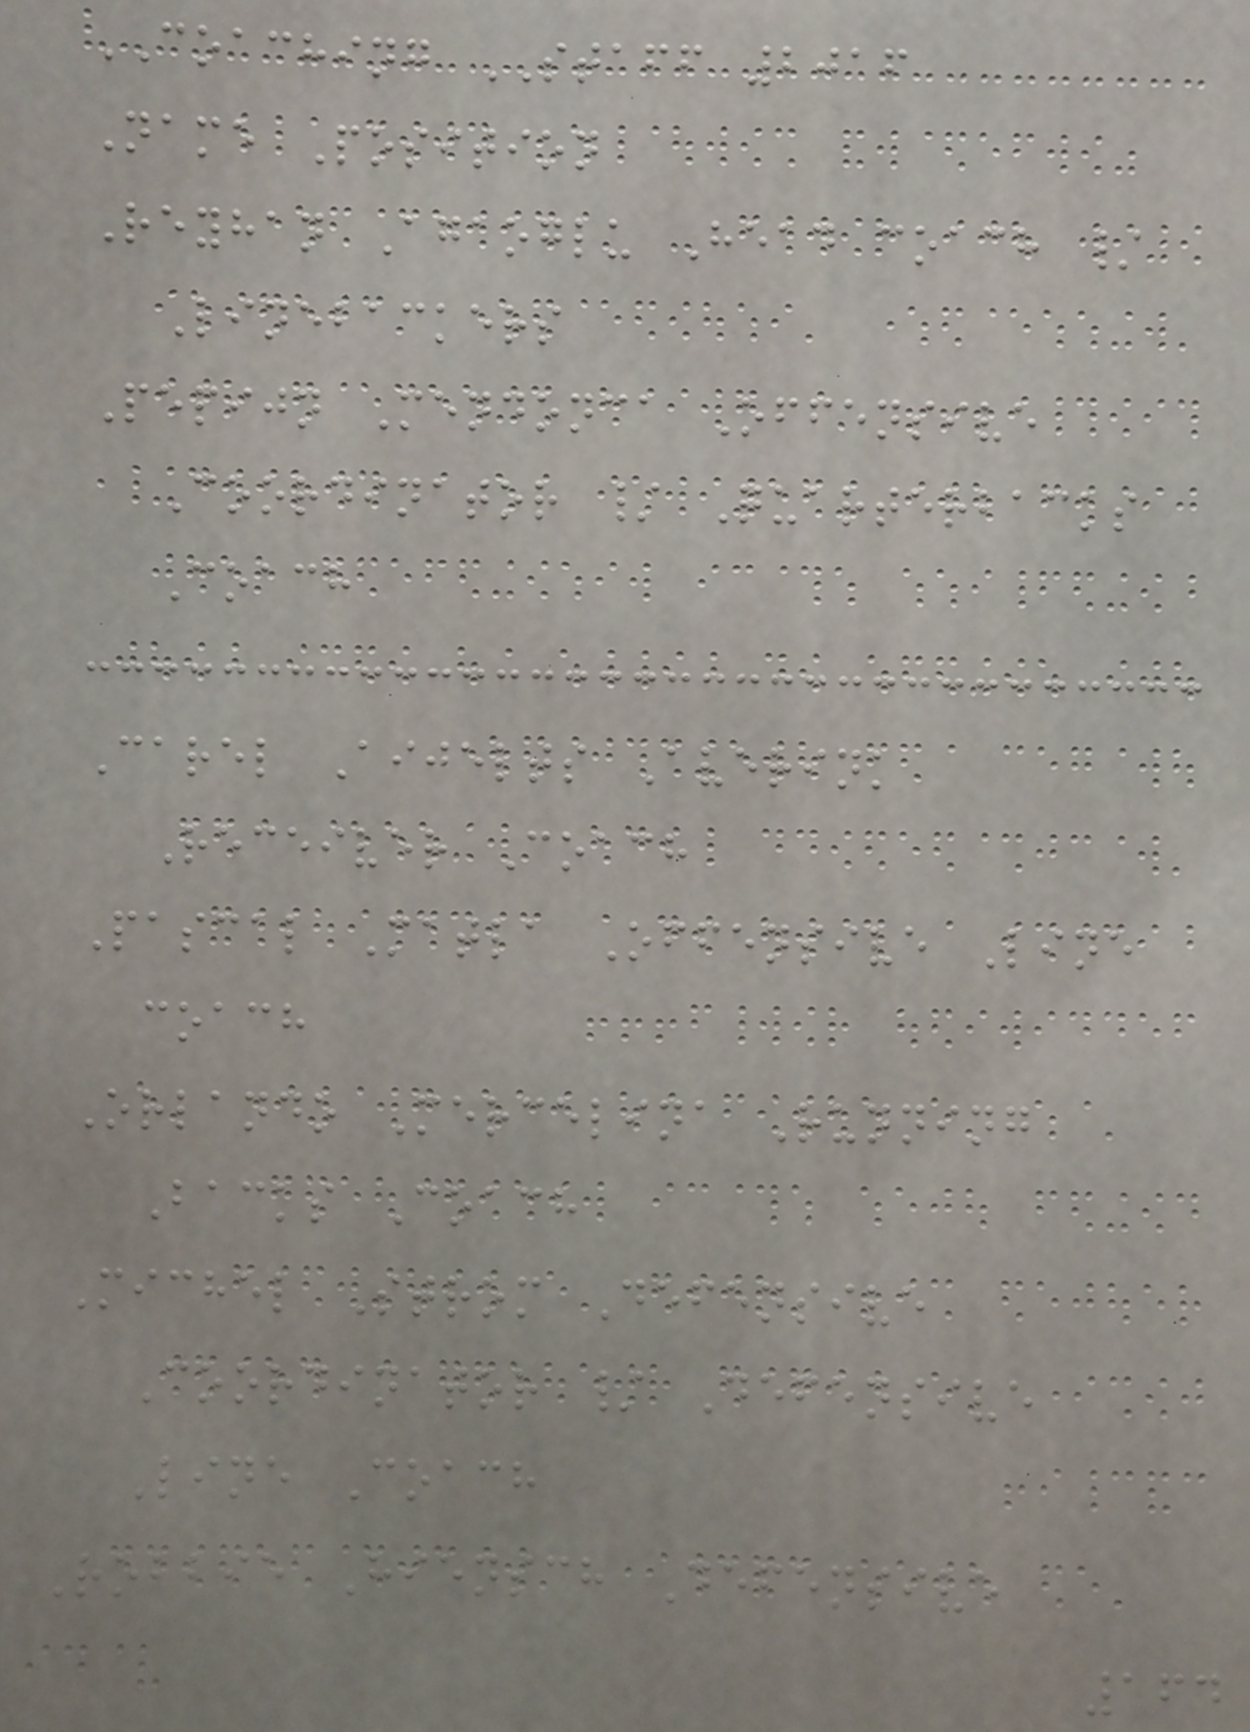COACHING STAFF 2016
Name Position
Reyhan Agaoglu Head coach /
Linebackers
Pepijn Mendonca Offensive
Coordinator / Quarterbacks
Coach
Carel Aijelts Averink
Receiver Coach
Pascal Matla Offensive Line
coach
Orlando Mercelina Running
Backs Coach
Michel Strom Defensive
Coordinator / Defensive
Line Coach
Robbie Hiensch Defensive
164
